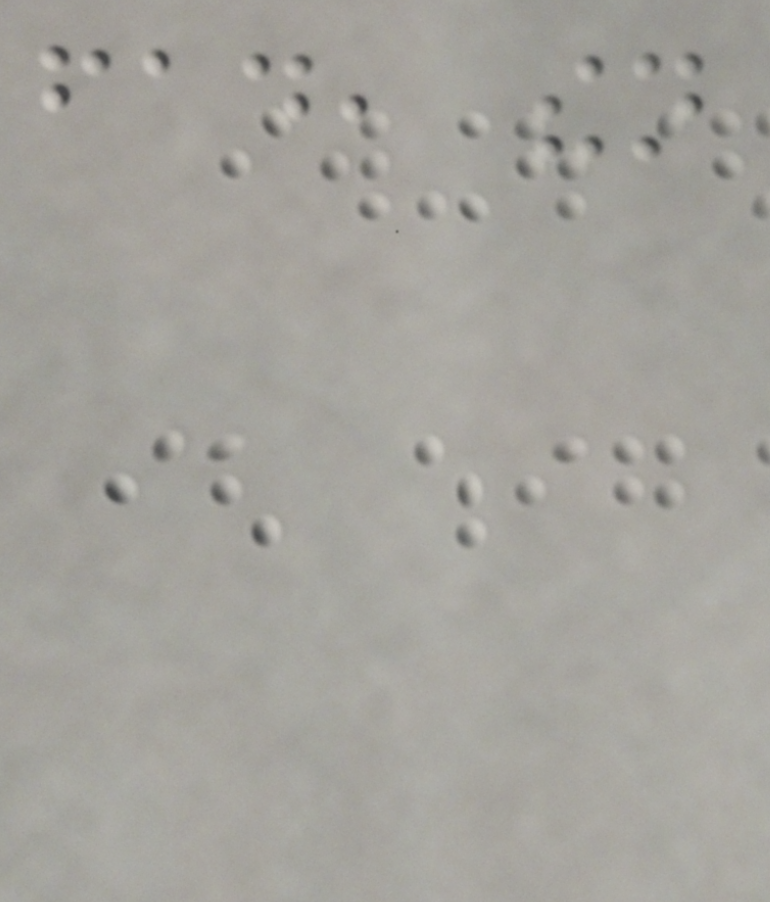fad, then
